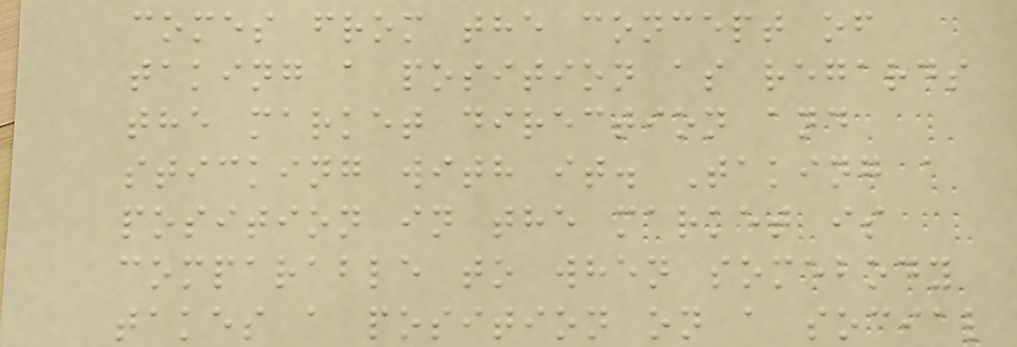comes from the concept of
taking a position as regards
the market direction and
sticking with it. Taking a
position in the market is
comparable to when somebody
takes a position on a social
